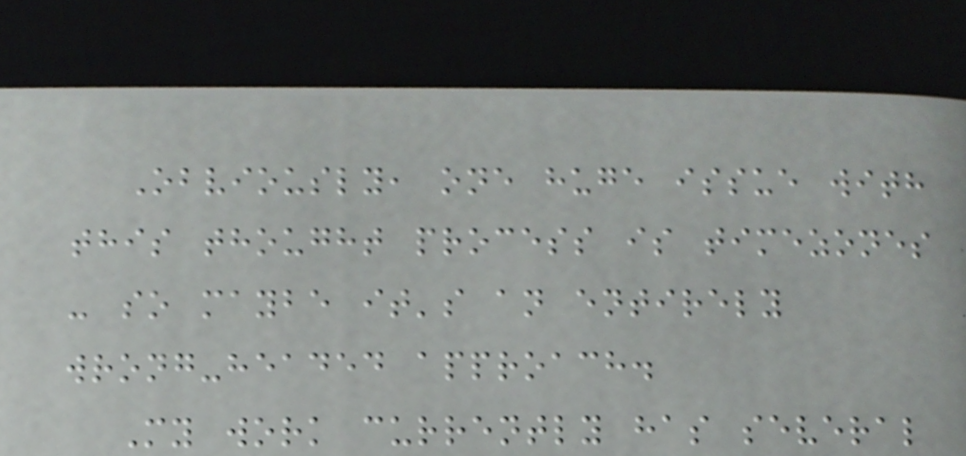Obviously, one huge issue with
this thought process is timezones
- so maybe it's an entirely
wrong-headed approach.
My work currently has several
